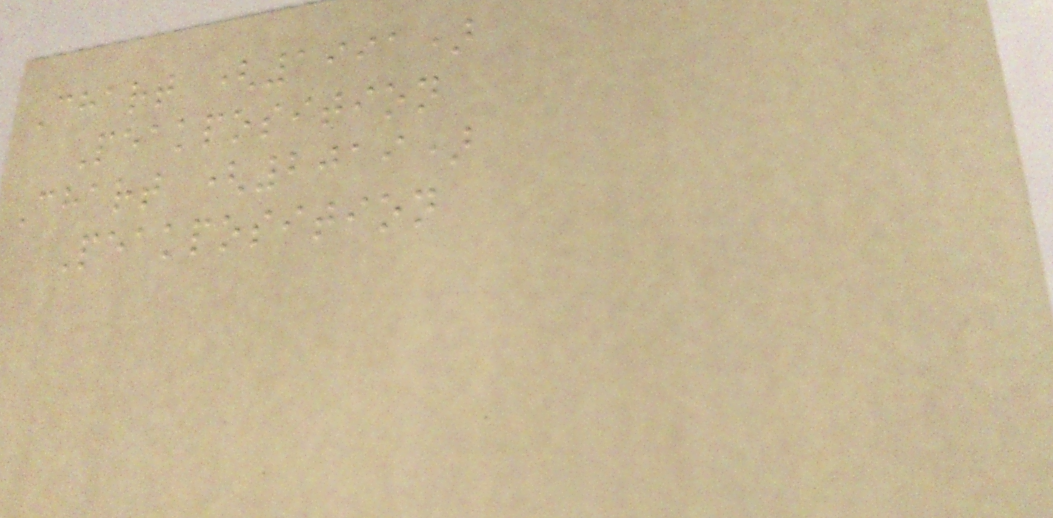Chart (1991)
Peakposition
Chart (2019)
Peakposition
